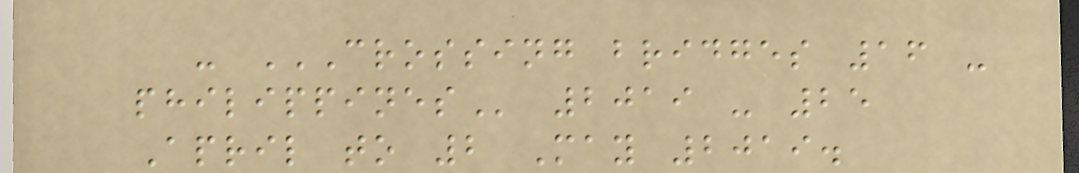- CROSSING BRIDGES 16 -
PHILIPPINES 2019 - 25
April to 2 May 2019.
